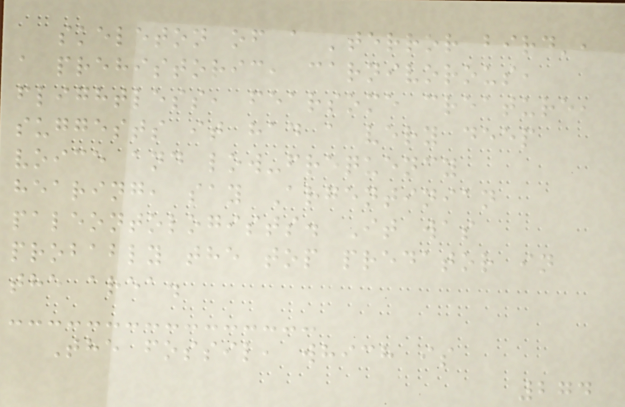skeleton of a 'terror bird',
a prehistoric, carnivorous,
flightless, fearsome creature,
suggests it had a very deep
voice and low-frequency
hearing, say Argentinian
paleontologists. It was
probably the top predator in
the area.
The fossil, which is
274
